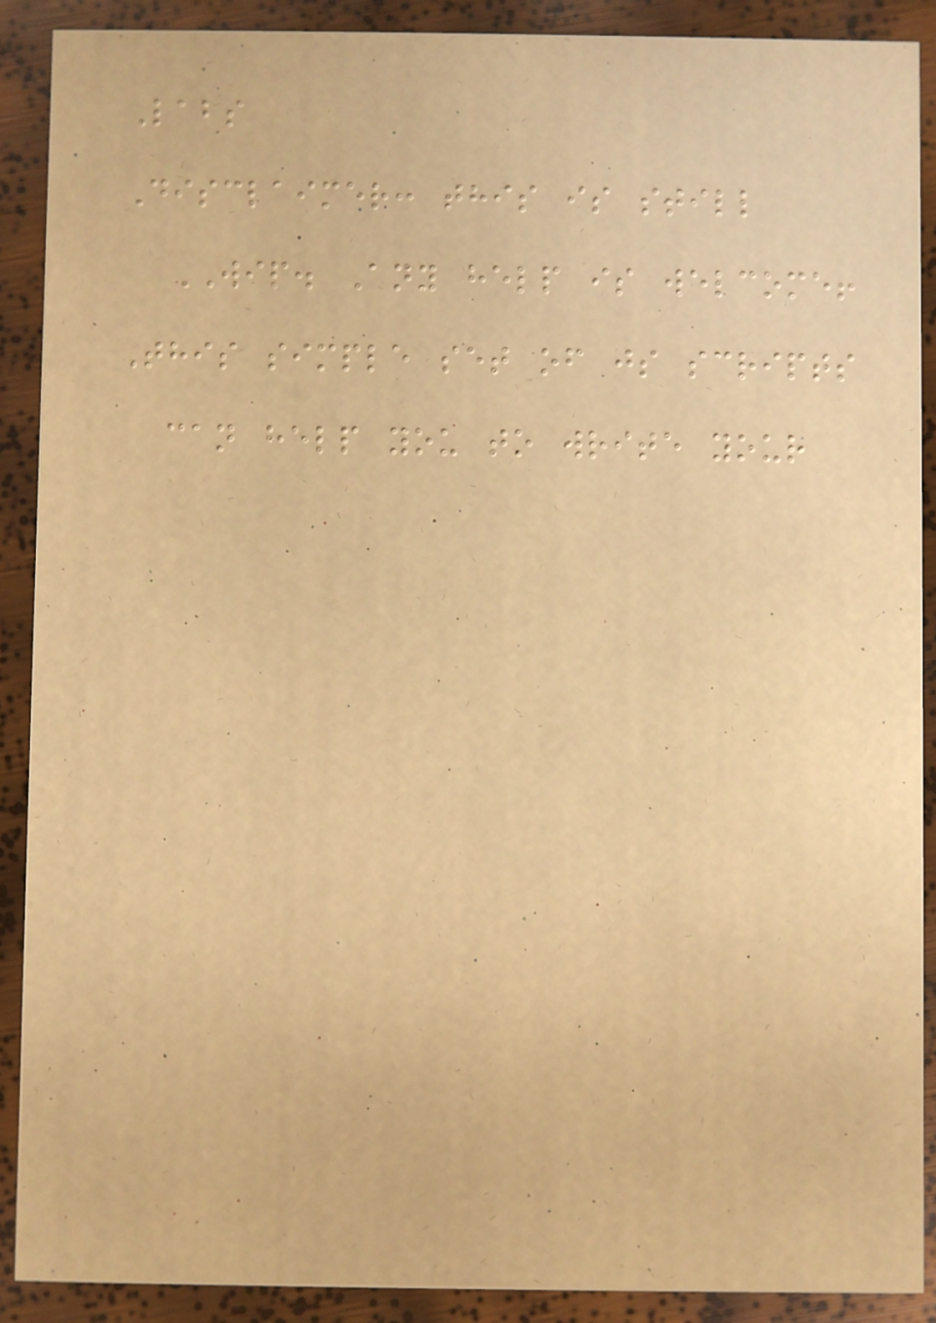Labs
Disclaimer: this is still
WIP. Any help is welcome!
This simple set of js scripts
can help you to write your
